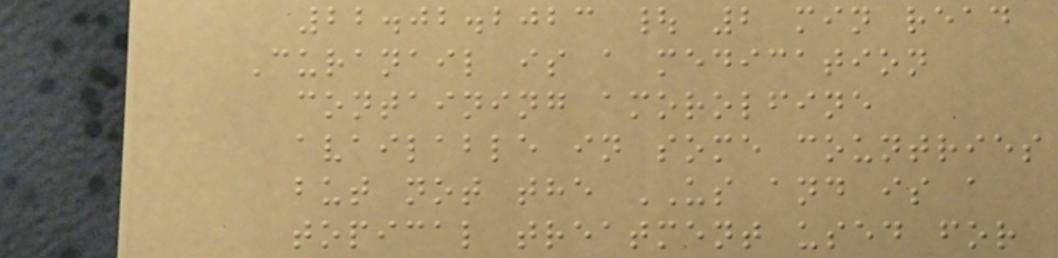22.02.2023 | 2 min read
Curanail is a medication
containing amorolfine
available in some countries
but not the US and is a
topical treatment used for
